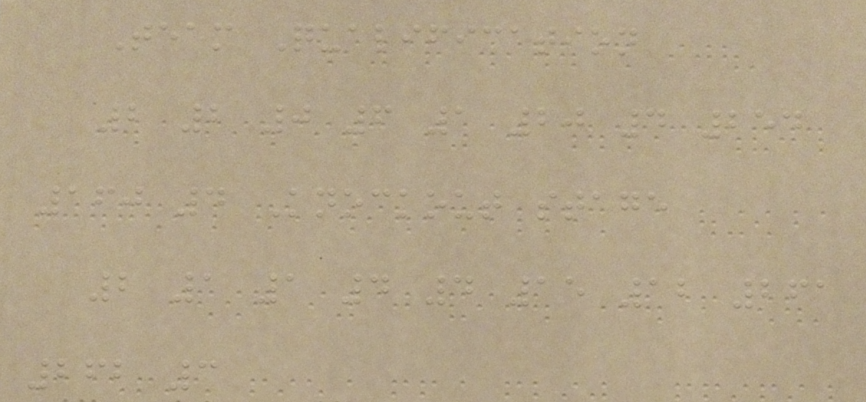Team Qualification
2 2 0 6 1 20 4 254
160 4 Knockout stage
2 1 1 4 4 15 12 261
262 3
